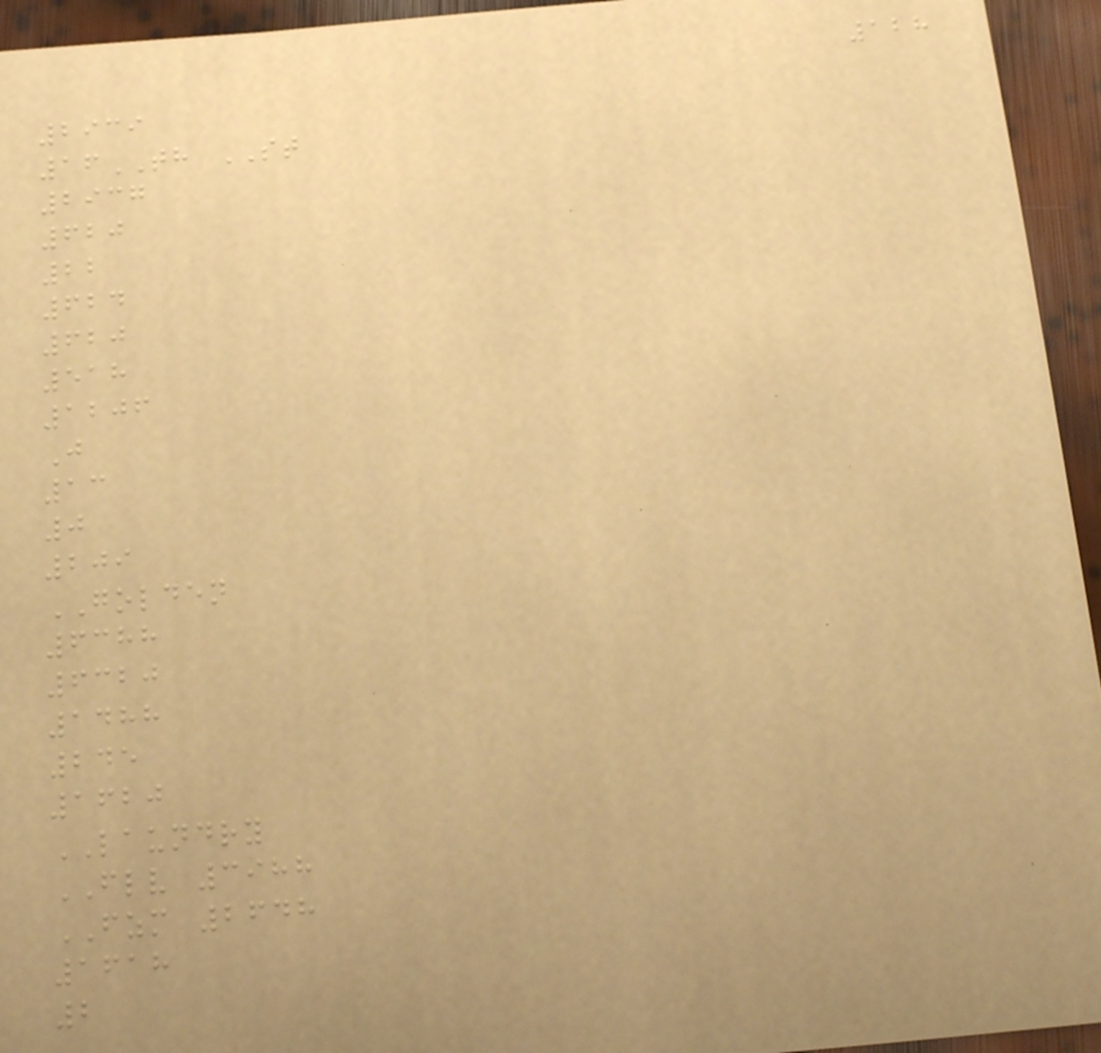128
2939
16TH ST
2937
620
22
624
620
518
1206
J
13
0
209
GOLDEN
6388
6320
1488
245
1620
LAUNDRY
FLV 3988
FZM 2648
1618
2
